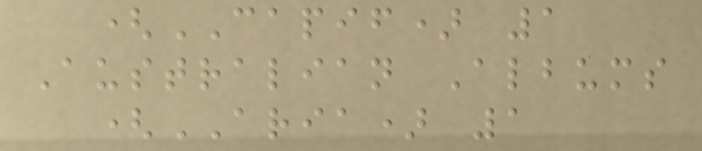(CAPIF) 1
Australian Albums
(ARIA) 1
